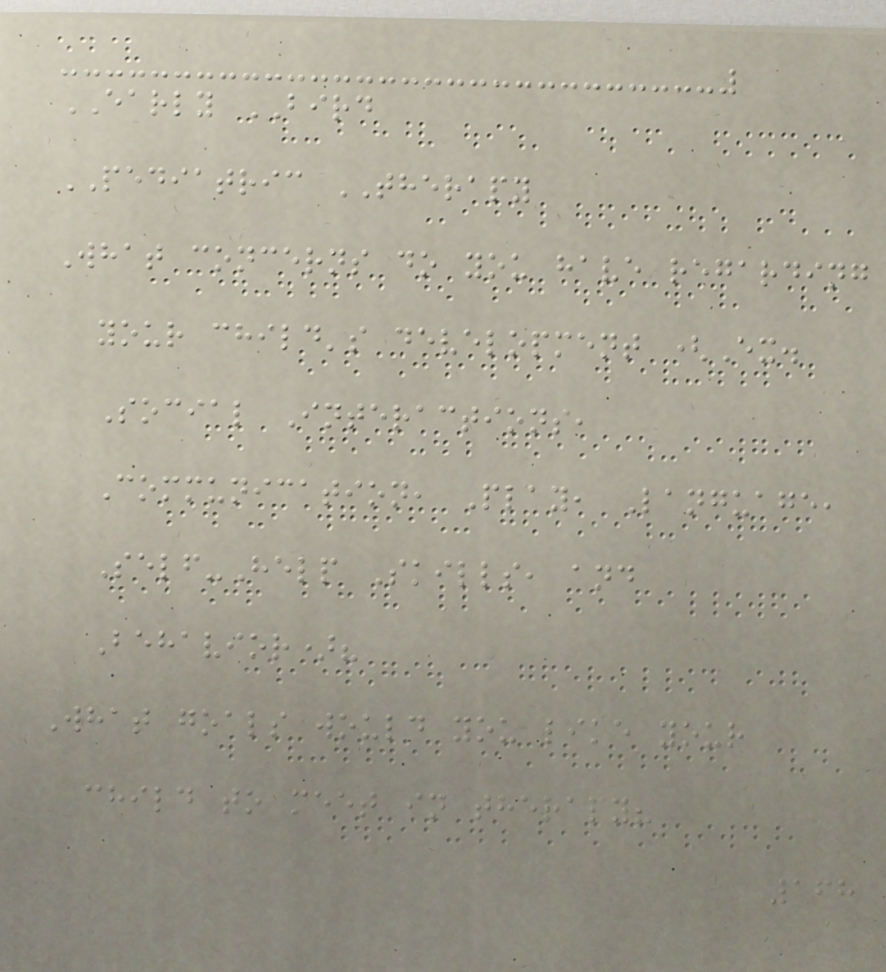EARLY BIRD
PEDIATRIC THERAPY
What concerns do you have regarding
your child's development (Ex.
Social Interactions,
Communication, Play, Language,
Self-Help Skills, and
Behavior)?
What goals would you like your
child to meet in therapy?
168
